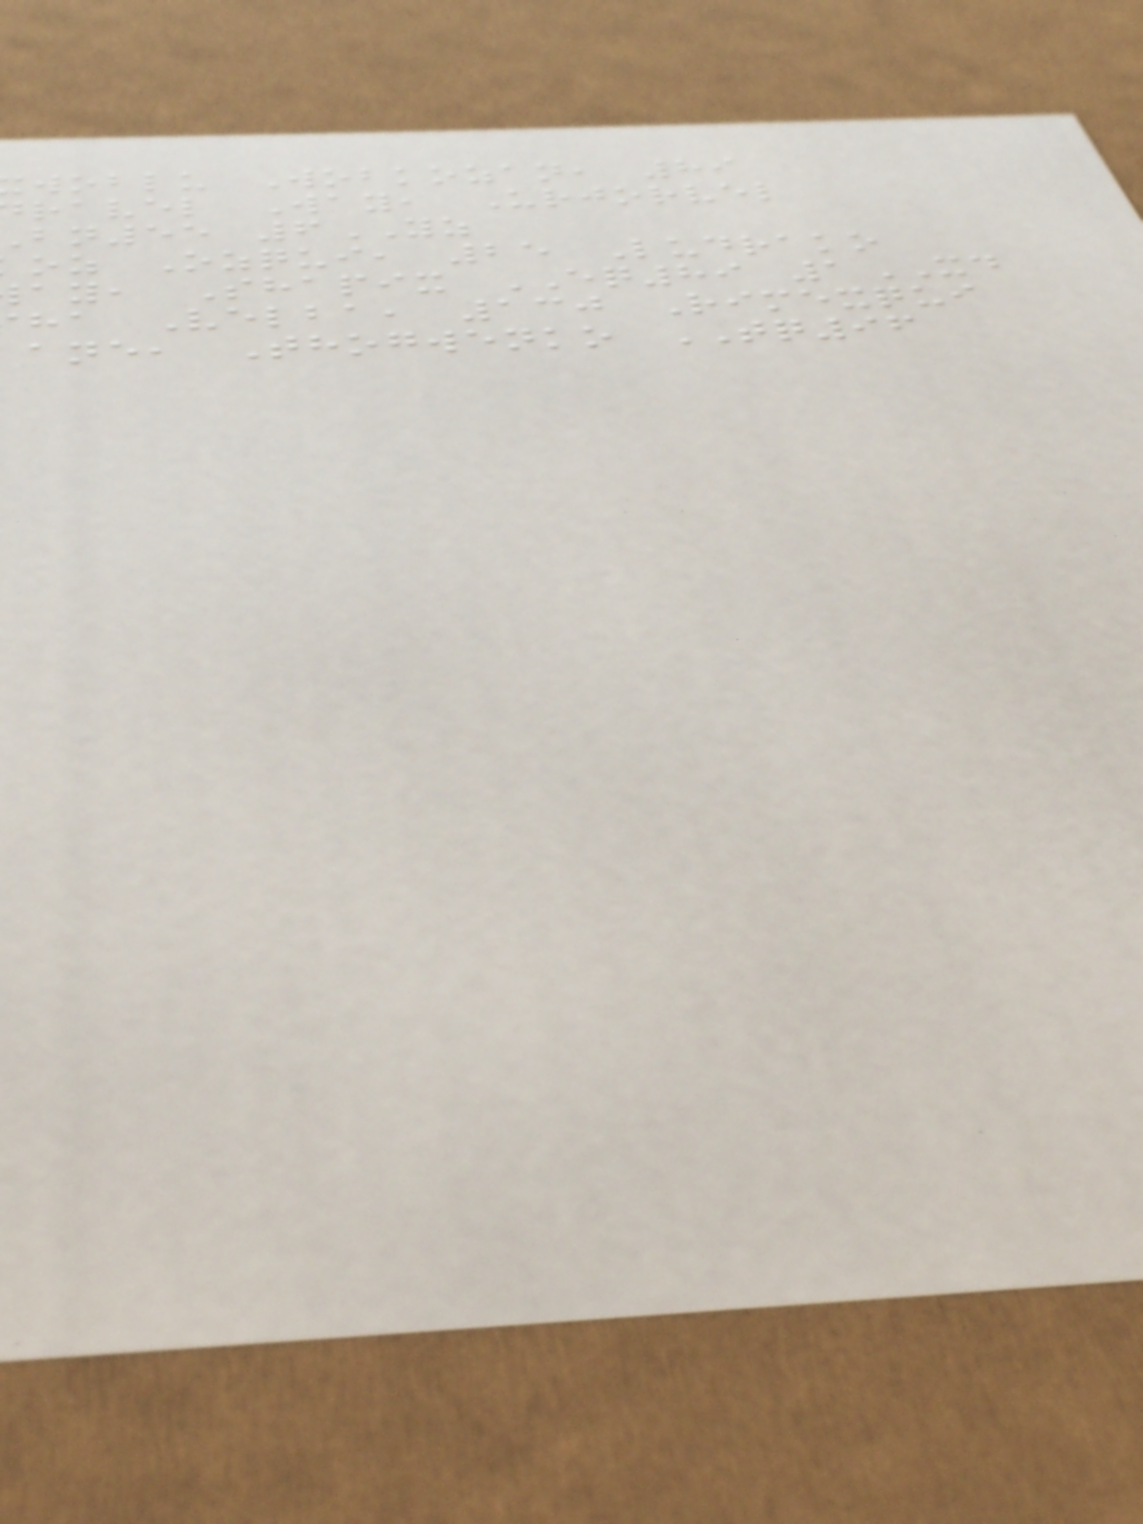woblu Wobkozan, 89
ravel Way, Urjorvel
bn55 6YZ
oz Ozqui, 25 Ludrako
ay, Shapix EQ89 1XD
ha Velba, 130 Rimexqui
ane, Thogwenko TQ96
